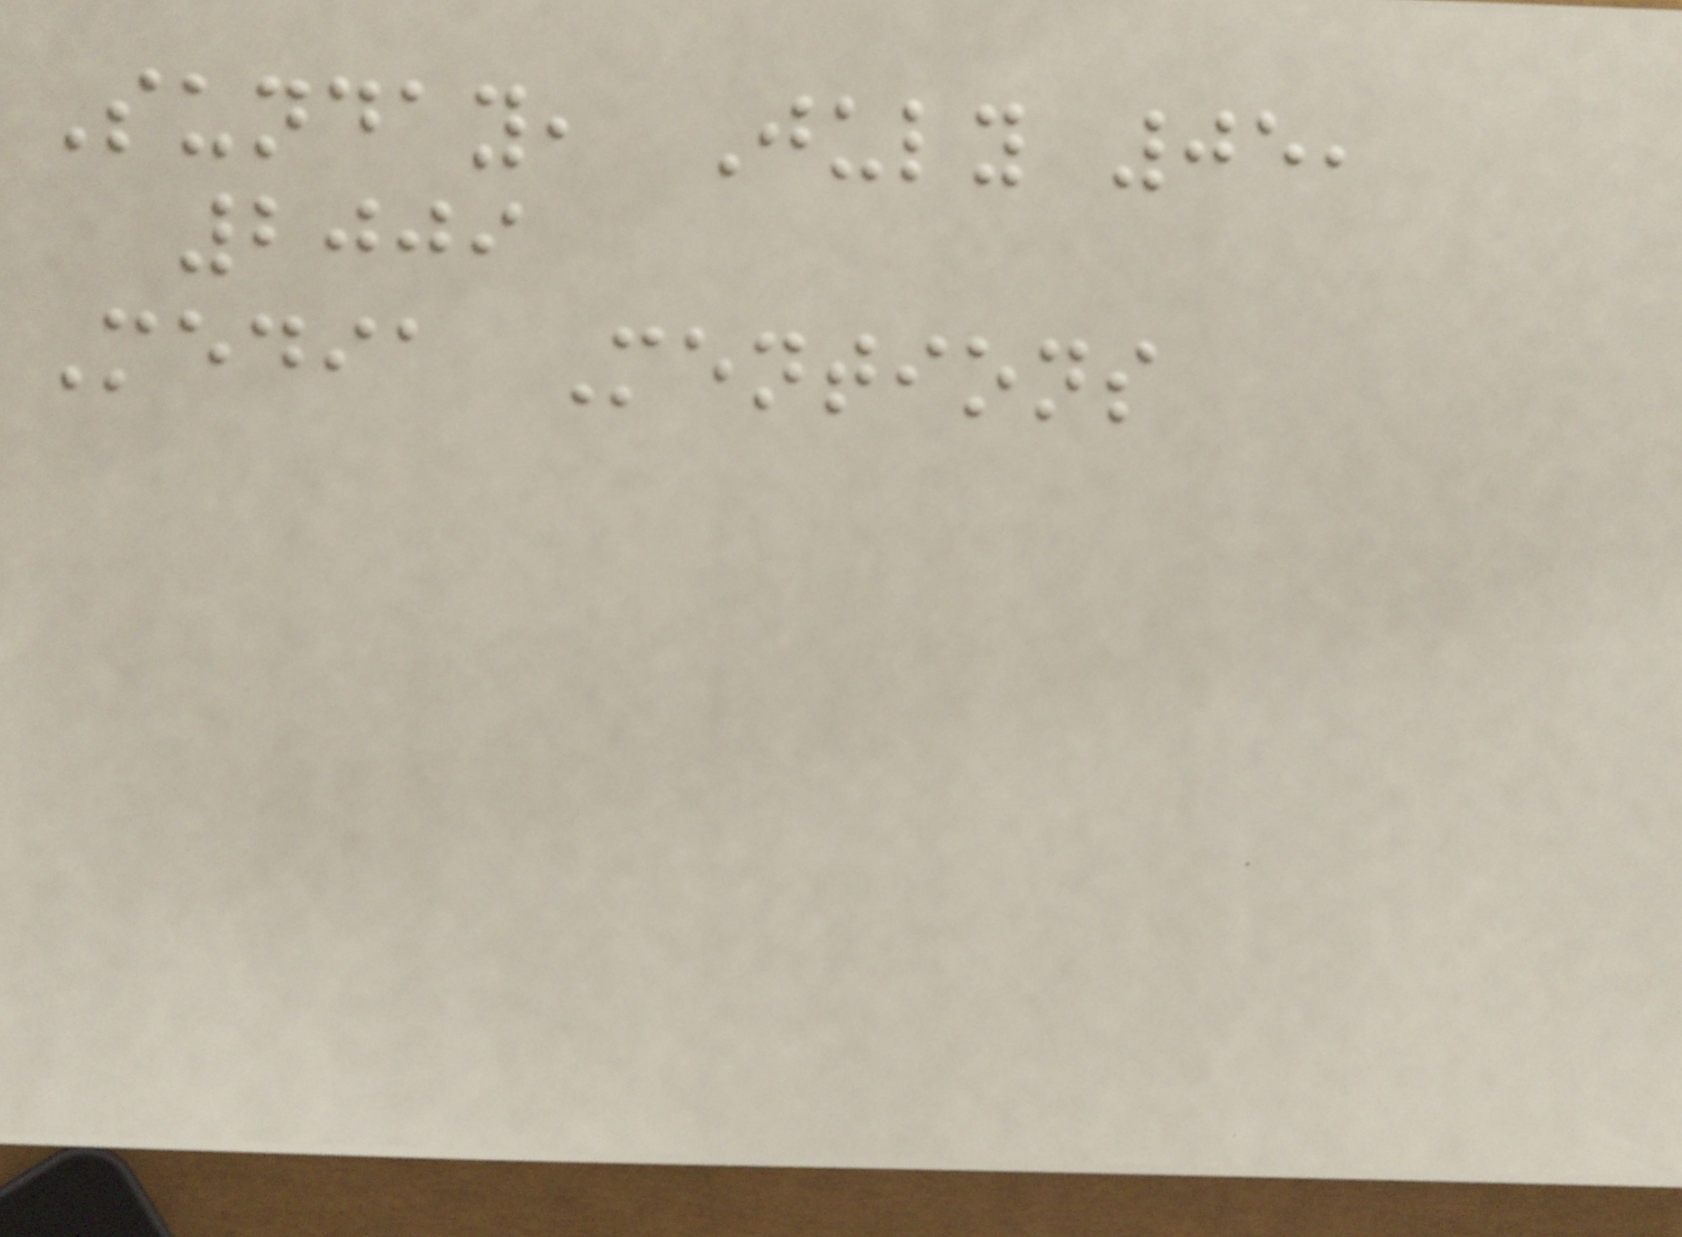Sunday, July 05,
2009
Media Mentions
